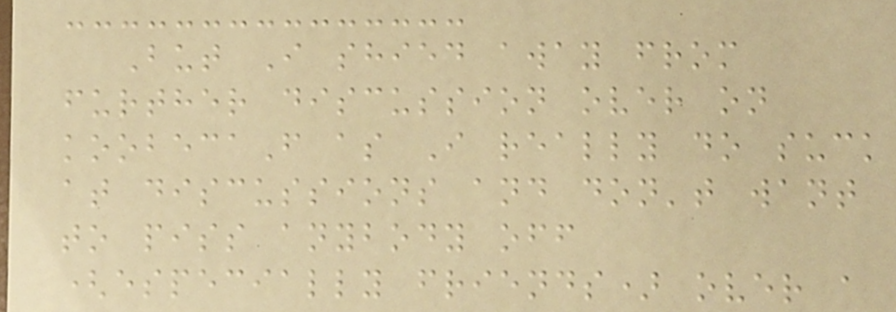But I shied away from
further discussion over on
koobecaF as I really do suck
at discussions and don't want
to piss anybody off
(especially friends) over a
